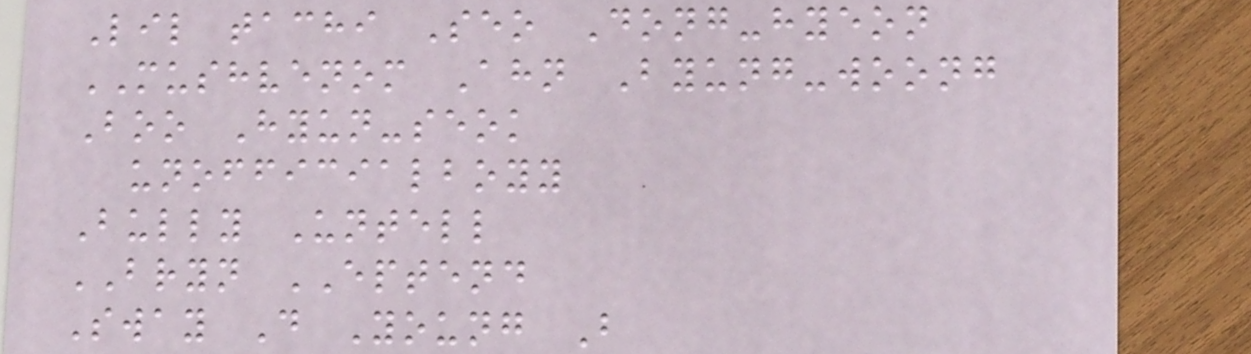Lil tachi Seo Dong-hyeon
MUSHVENOM Ahn Byung-woong
Boo Hyun-seok
unofficialboyy
Bully Untell
BRYN EPTEND
Sway D Young B
